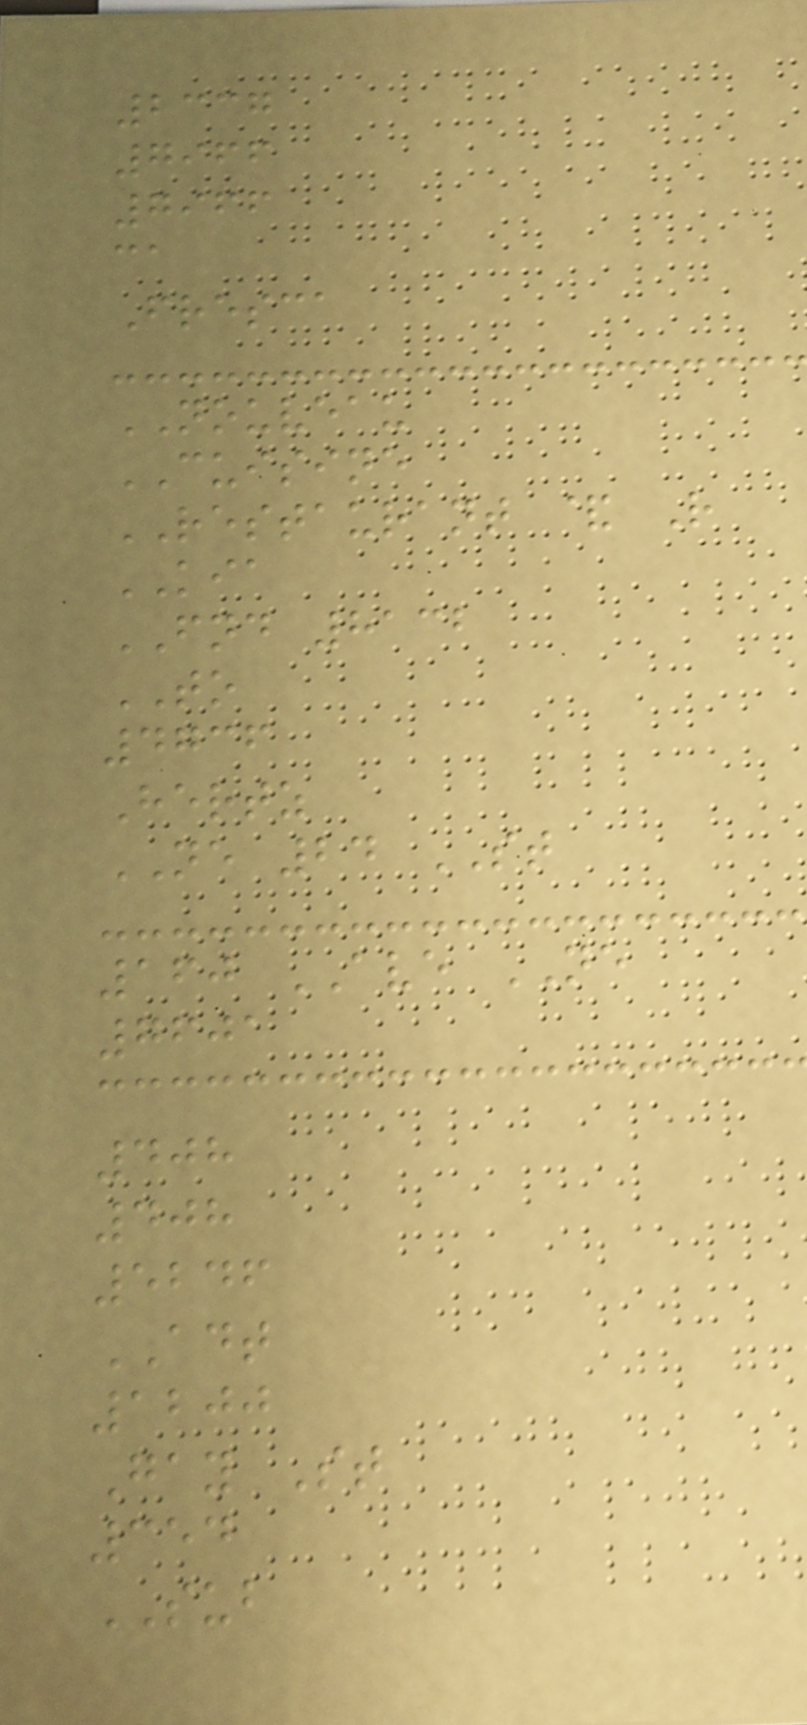2337
7966
7966
ca
Fresca
NOUVEAU
CUISINE
RESTAURANT & R
KIA
FND 8132
TO
4736
Hertz
NE 24 ST
160 AVE NE
7601
408
408
5246
ADT
1200
Gay St
354
SUB
